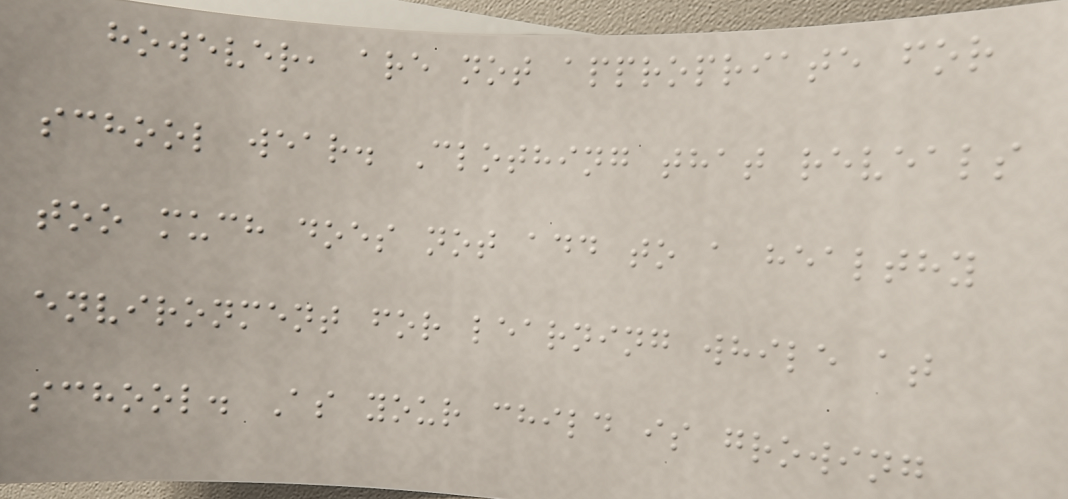however, are not appropriate for
school wear. Clothing that reveals
too much does not add to a healthy
environment for learning while at
school. As your child is growing
